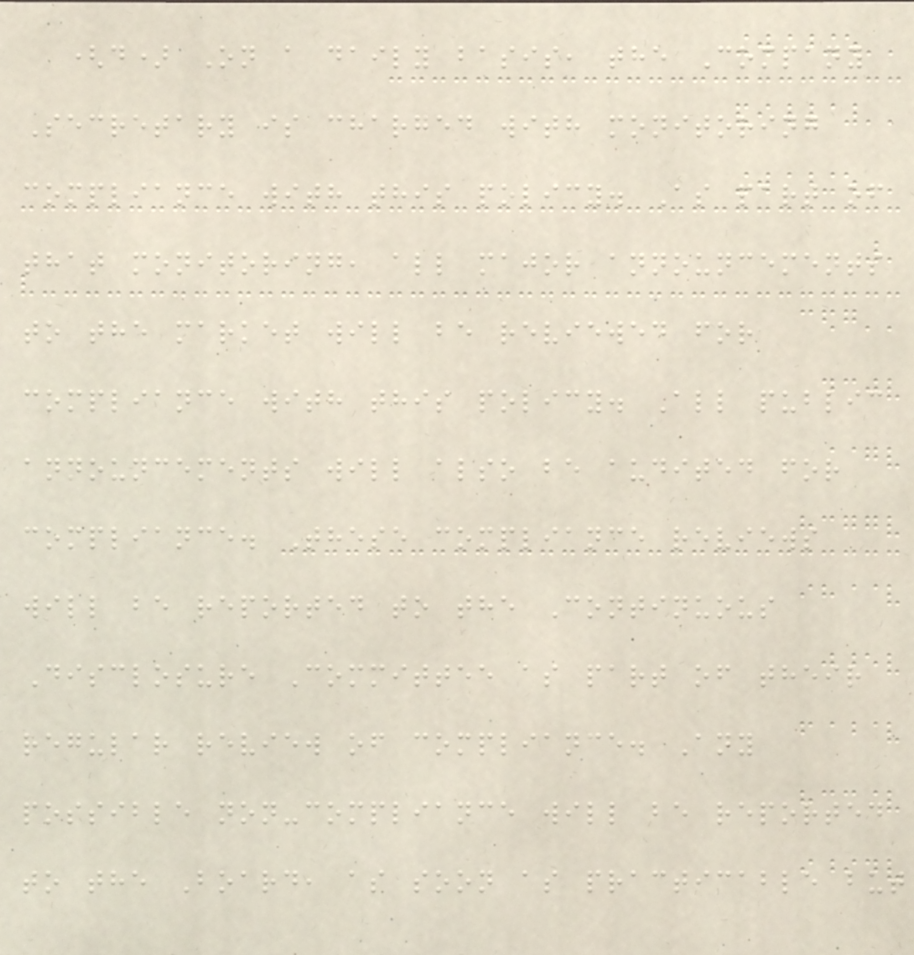(d) On a daily basis, the Company
Secretary is charged with monitoring
compliance with this policy. As part of
that monitoring, all major announcements
to the market will be reviewed for
compliance with this policy. All public
announcements will also be audited for
compliance. These compliance reviews
will be reported to the Continuous
Disclosure Committee as part of their
regular review of compliance. Any
possible non-compliance will be reported
to the Board, as soon as practicable but
